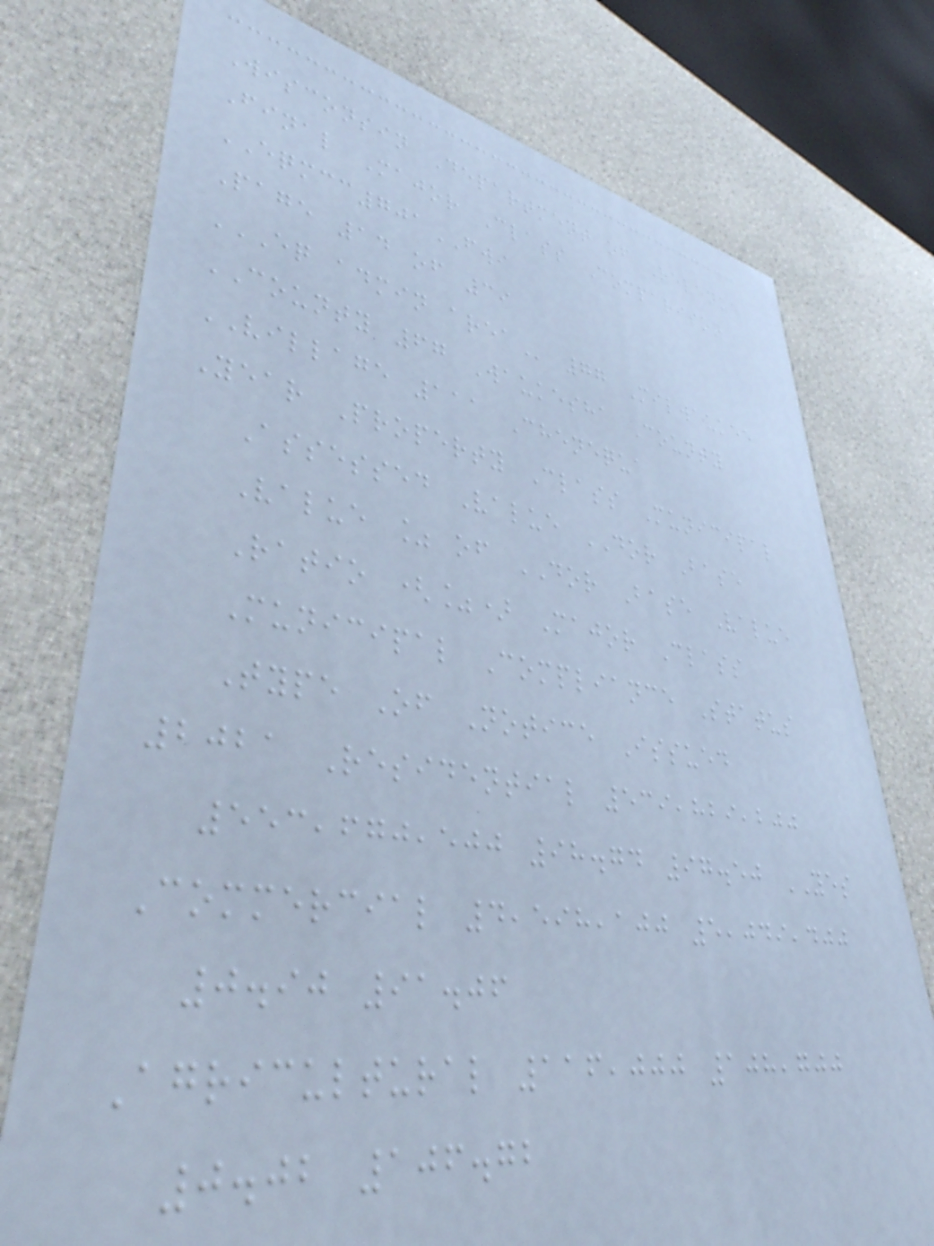Wisconsin Department of Revenue
Final Major Class Comparison
EQMCC701FWI
Page 14 of 39
EQ ADMIN AREA 77 Milwaukee
COUNTY 67 Waukesha County
VILLAGE 111 Chenequa
Year Property Class Municipal
Assessed Value DOR Base
Value % of DOR Base Value
Ratio (%) Major Class
Municipal Compliance Status
Type Of Notice Issued
2021 Residential 539,829,200
553,670,500 98.74 97.50 YES
Commercial 4,598,100 5,049,400
0.90 91.06
Agricultural 116,000 108,700
0.02 106.72
